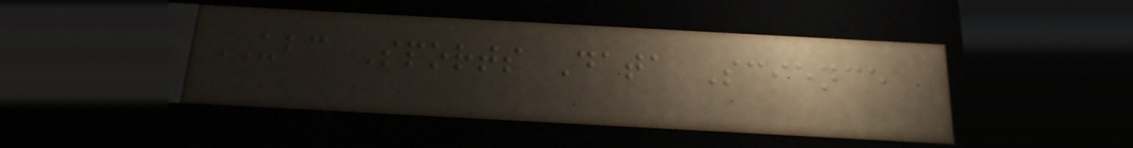UBC Sports Data Science
